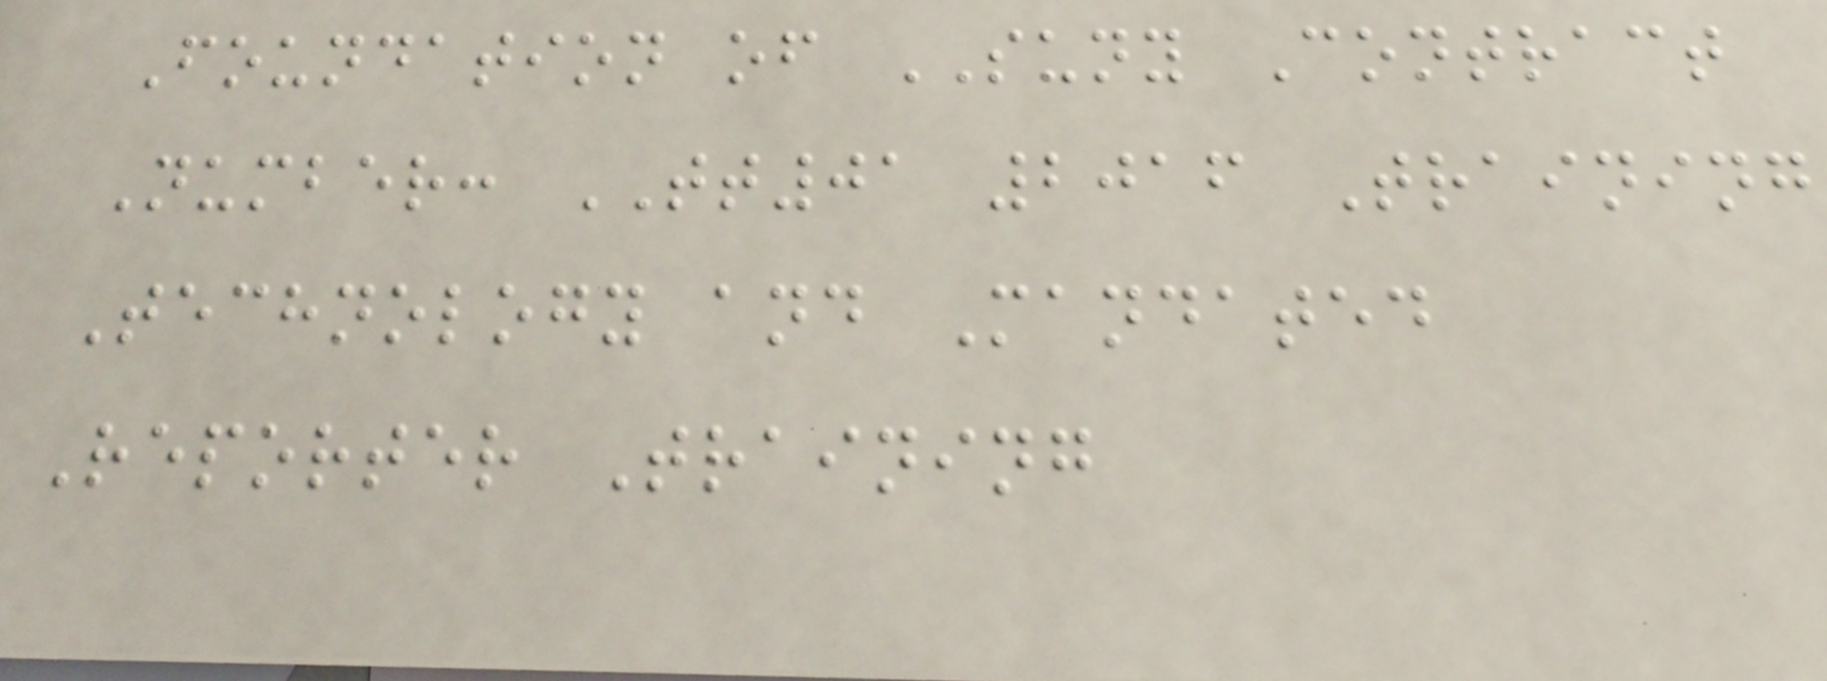Foundation of SUNY Contract
Number: TT01 2016 Training
Technology and Mandated
Reporter Training
